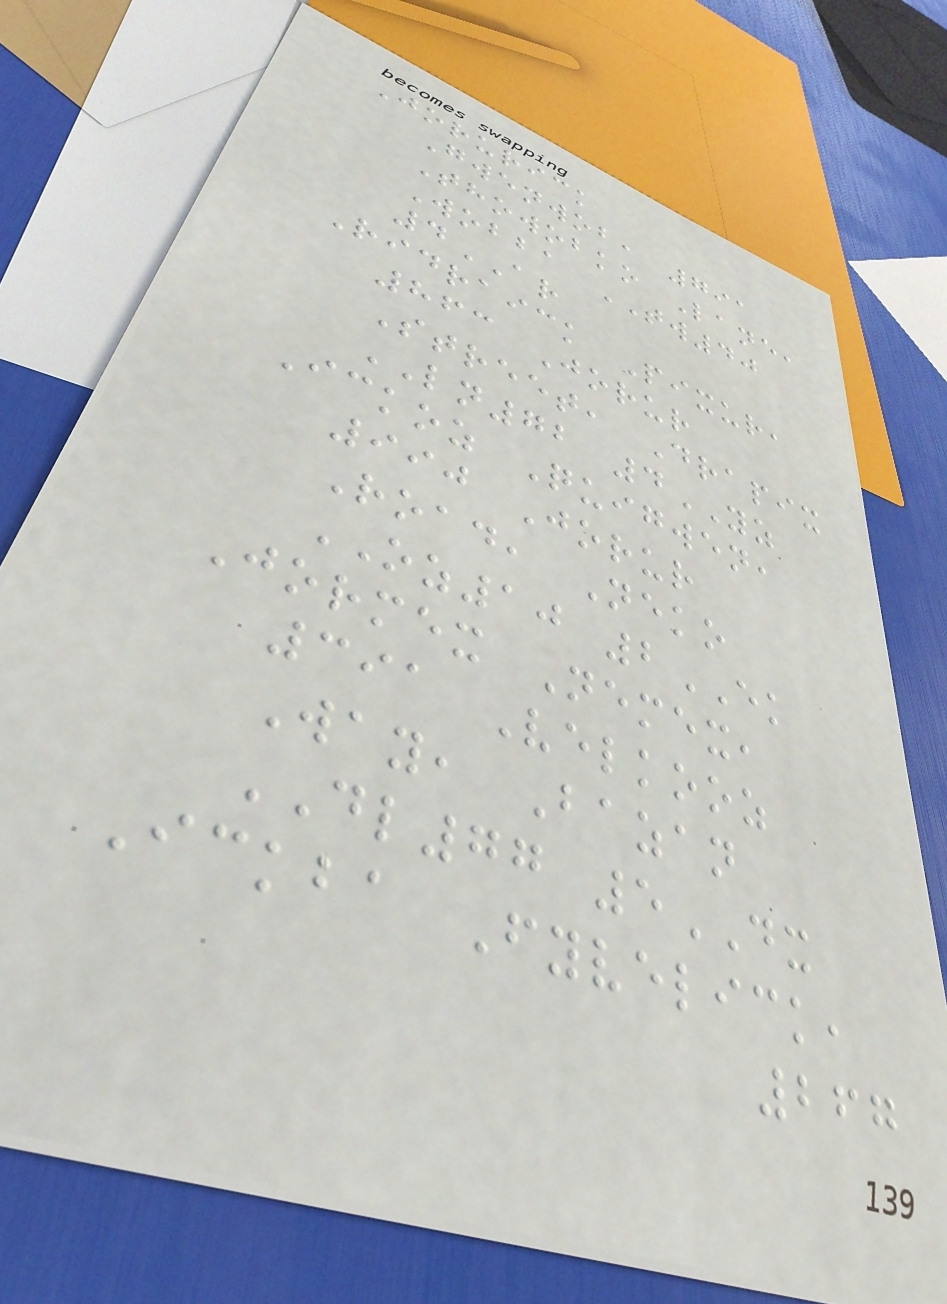Jorurick
Gwenwob, 791
Thowobko Lane,
Wobba TW40
4AR
Ridraick Pixur,
863 Jorur
Street, Drapix
LN72 4YZ
Ickoz Quigwen,
990 Jorur
Road, Neko
OZ10 2EK
Jormex Nemex,
391 Velkooz
Way, Bazan
DL77 5DX
Ickba Fyvelick,
267
